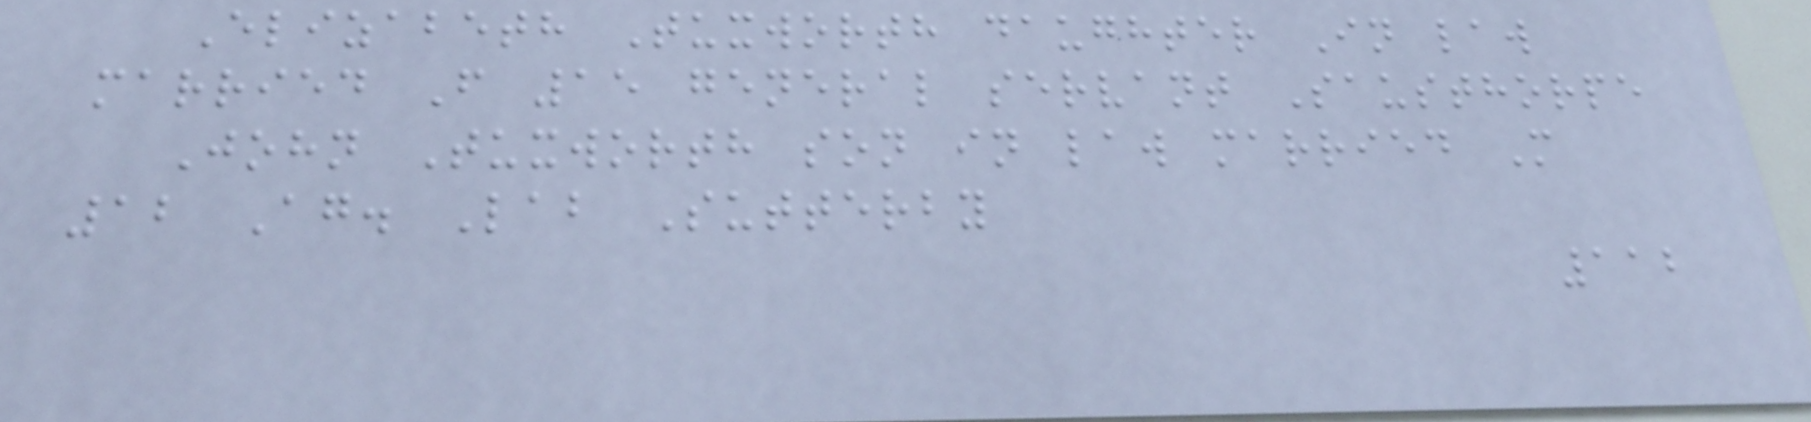Elizabeth Tuxworth daughter In law
married F 15 general servant Sausthorpe
John Tuxworth son in law married M
12 Ag. Lab Sutterby
112
